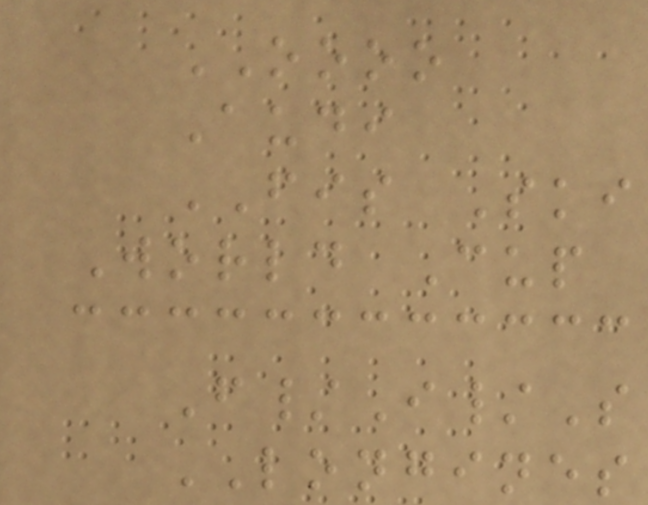OOOO
Audi
FIS Ski
World Cup
F/I/S
LONGINES
